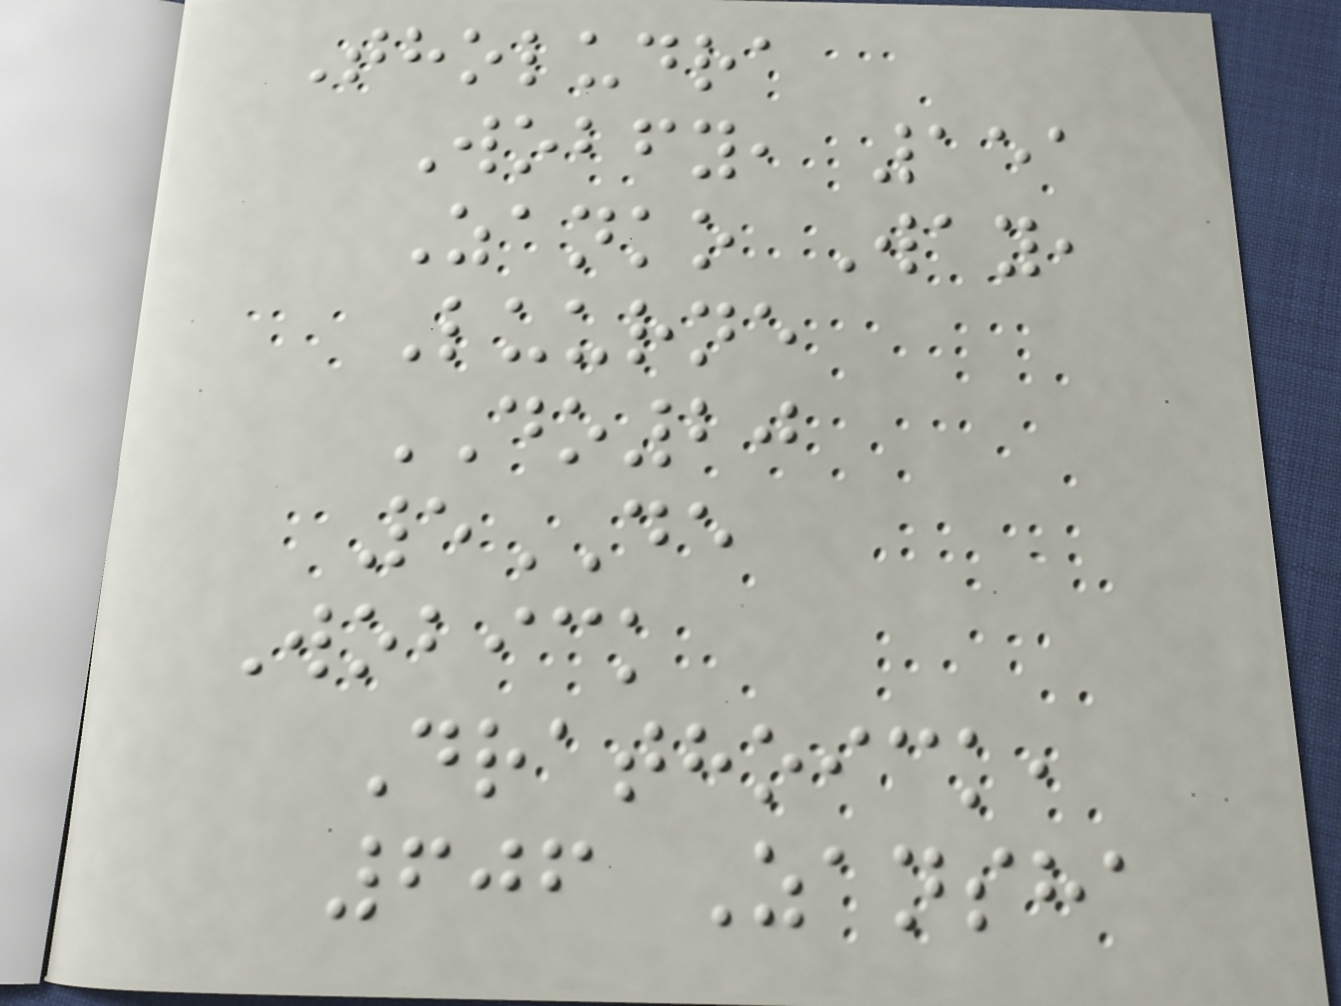Tholudra
Wobfy, 151
Zanko Way,
Luurne
DO20
5DE
Wobick
Drathoick,
606 Zansha
